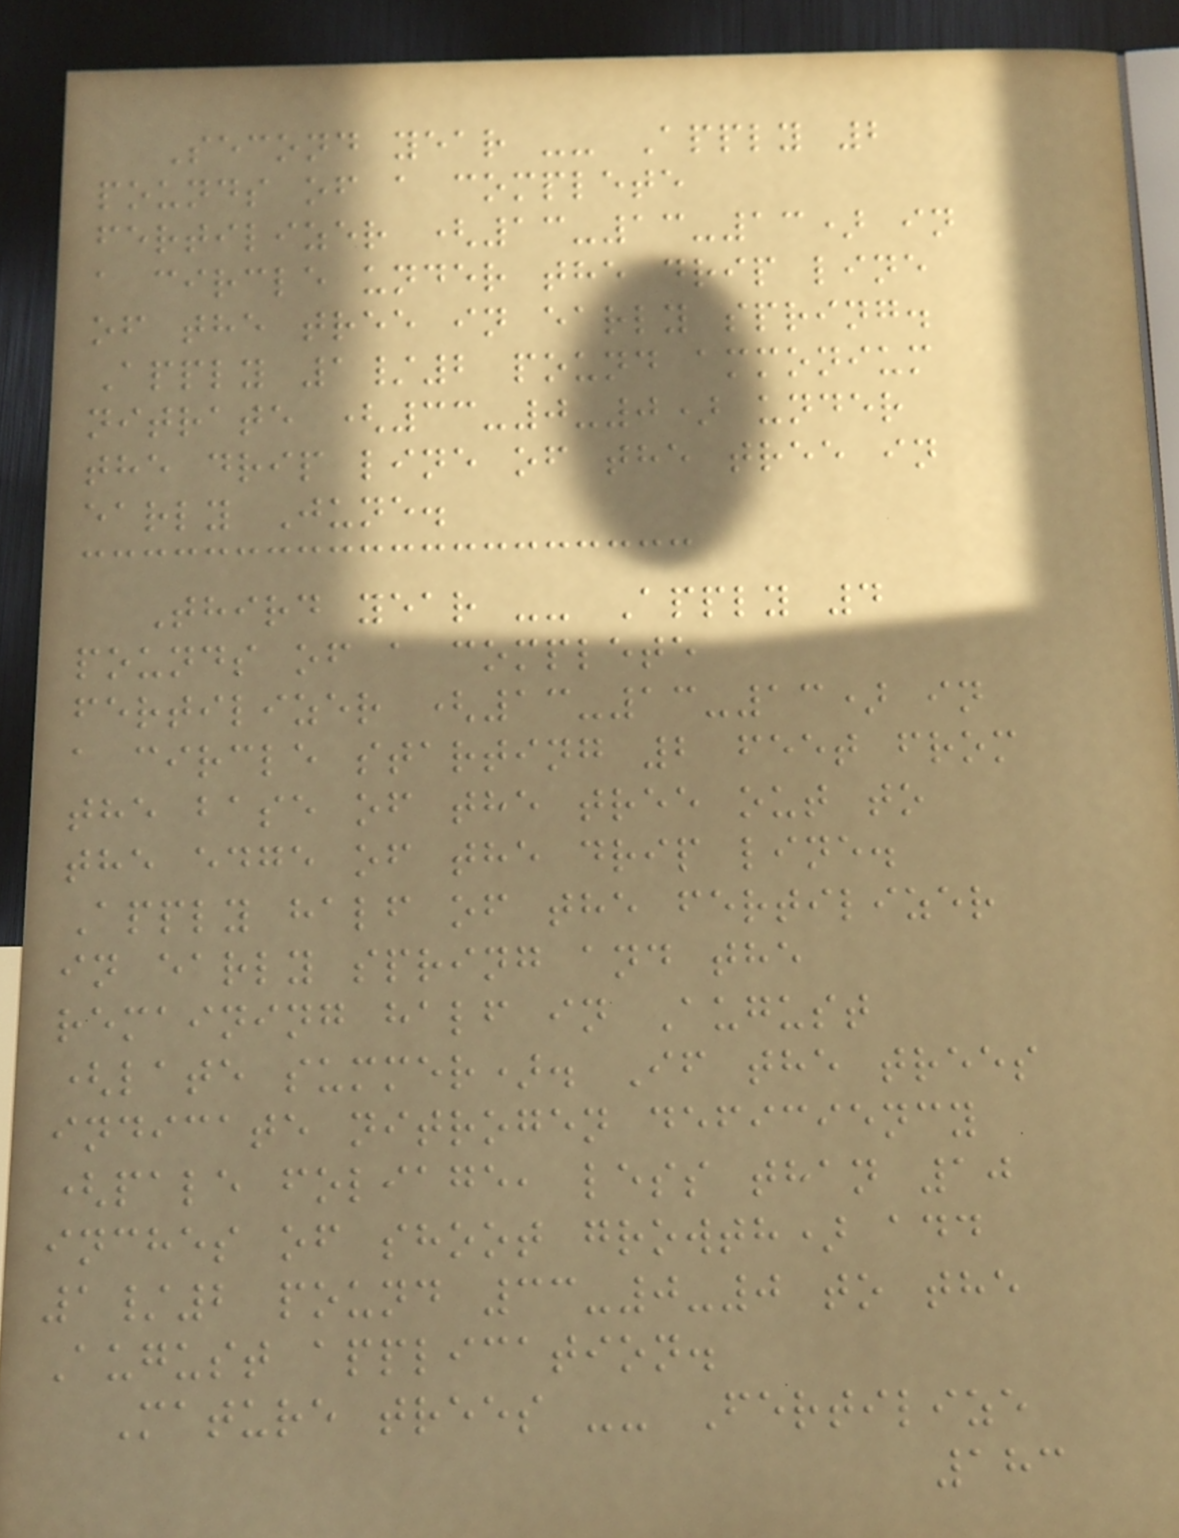Second year -- Apply 2
pounds of a complete
fertilizer (13-13-13) in
a circle under the drip line
of the tree in early spring.
Apply 1/2 pound ammonium
nitrate (33-0-0) under
the drip line of the tree in
early June.
Third year -- Apply 4
pounds of a complete
fertilizer (13-13-13) in
a circle starting 2 feet from
the base of the tree out to
the edge of the drip line.
Apply half of the fertilizer
in early spring and the
remaining half in August
(late summer). If the trees
indicate nitrogen deficiency
(pale foliage, less than 10
inches of shoot growth) add
1/2 pound 33-0-0 to the
August application.
Mature trees -- Fertilize
183
